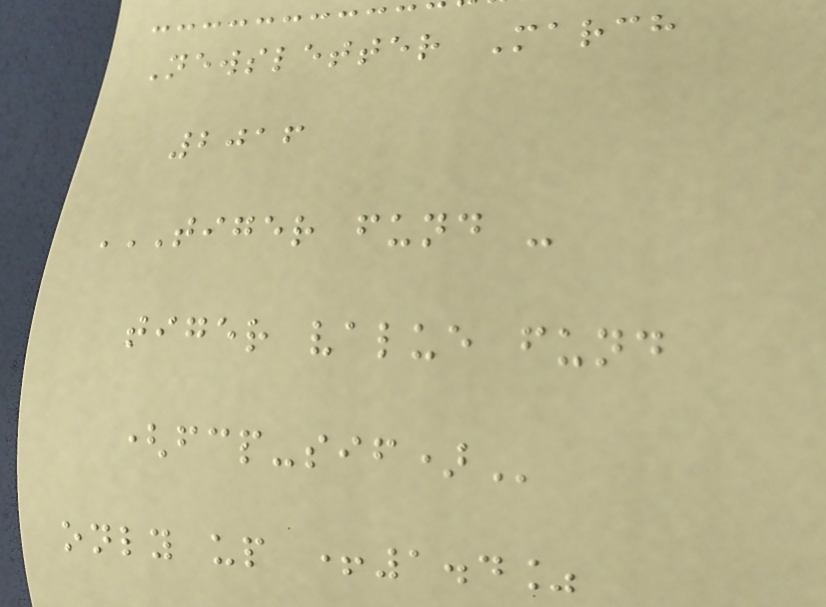Newsletter March
2016
TIGER FUND -
TIGER VALUE FUND
(FCP-SIF)
only up +1.4%
